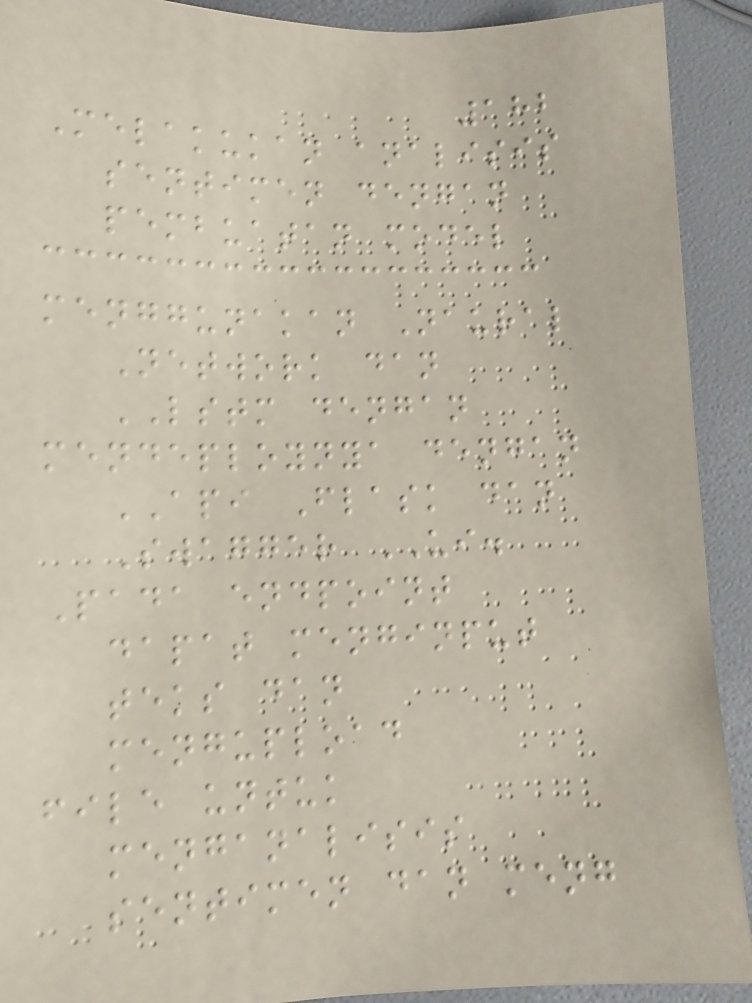182
Melakukan analisis
sentimen dengan
pembuatan model
menggunakan Naural
Network dan
LSTM dengan
mendeploynya dengan
API Flask dan
Swagger UI.
Pada endpoint
dapat menginput
teks dan
mengupload
file untuk
menganalisis
sentimen dan meng
